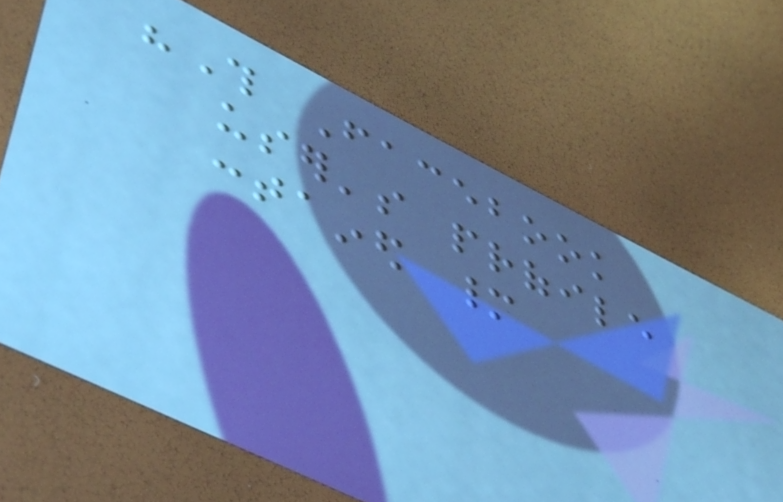"This Facebook
user's profile
contained many
